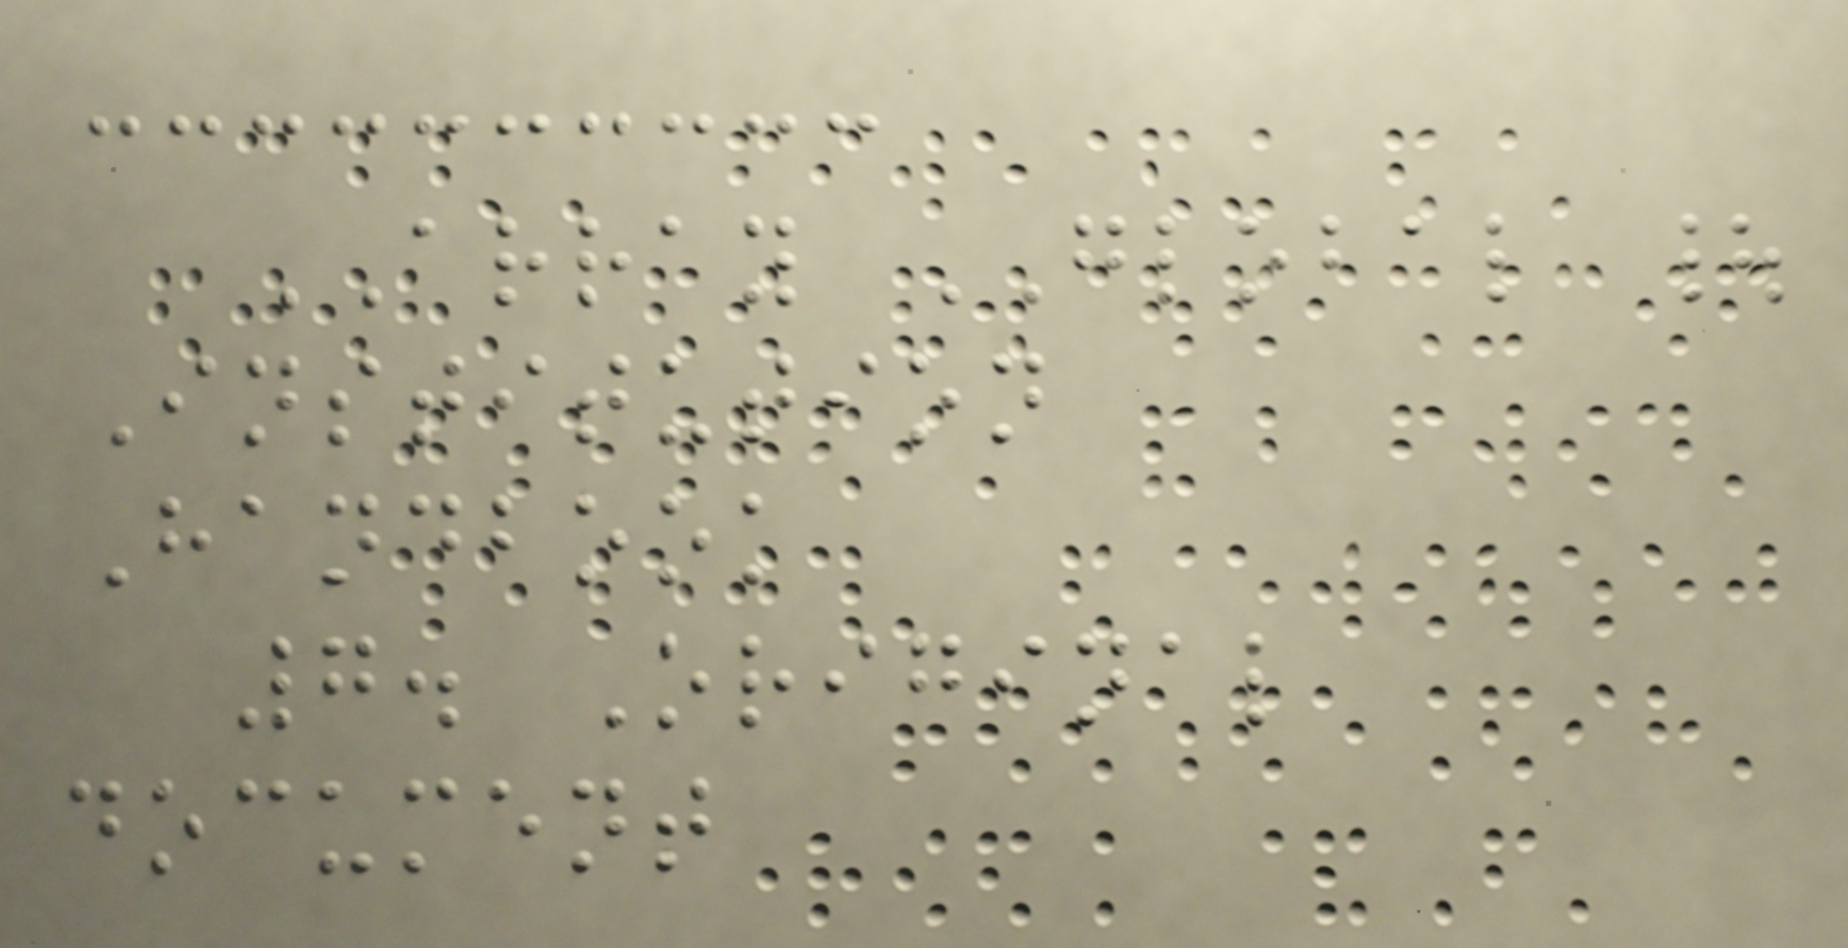ARRAY GLOBAL |
Institution
Handbook
7. Original
document
